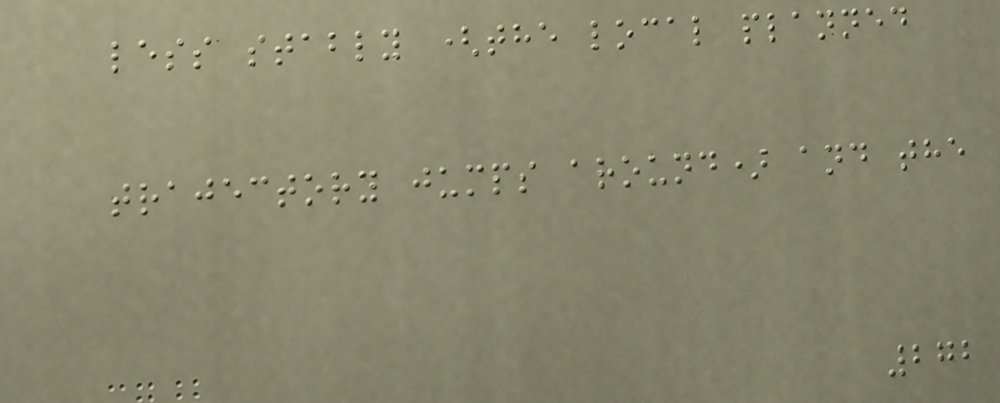less stably (the local planned
trajectory jumps around) and the
272
